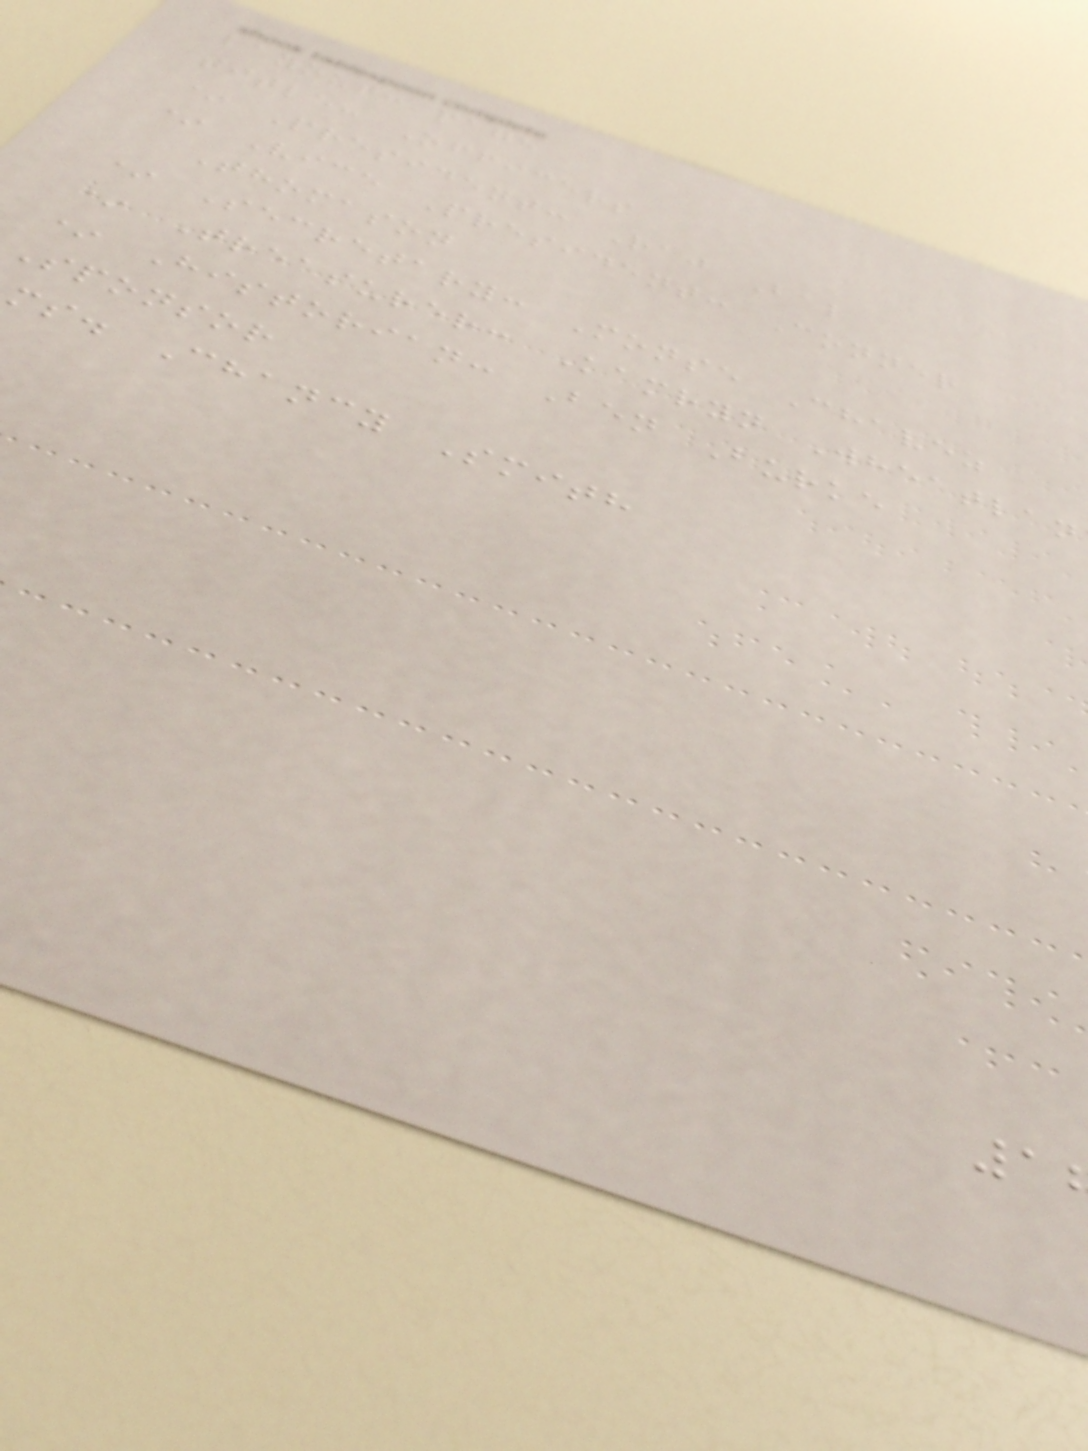layout: page
title: Officers
* President: Raj Bal
* Vice President: Conner
Thomason
* Secretary: Monse Chavez
* Treasurer: Kamryn Wheatlan
* Historian: Ben Burke
Sponsor
ms. Chancy Smith
